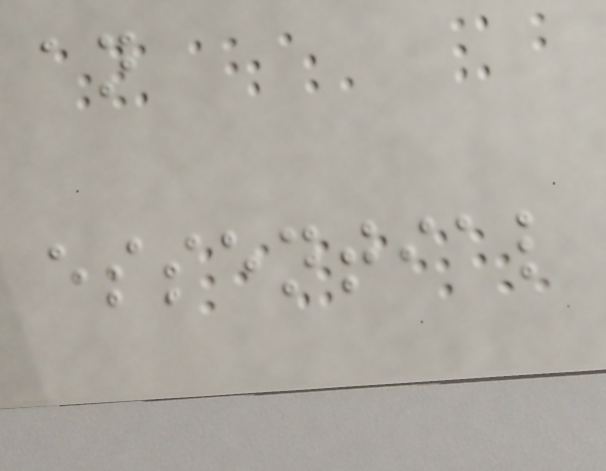an
essential
